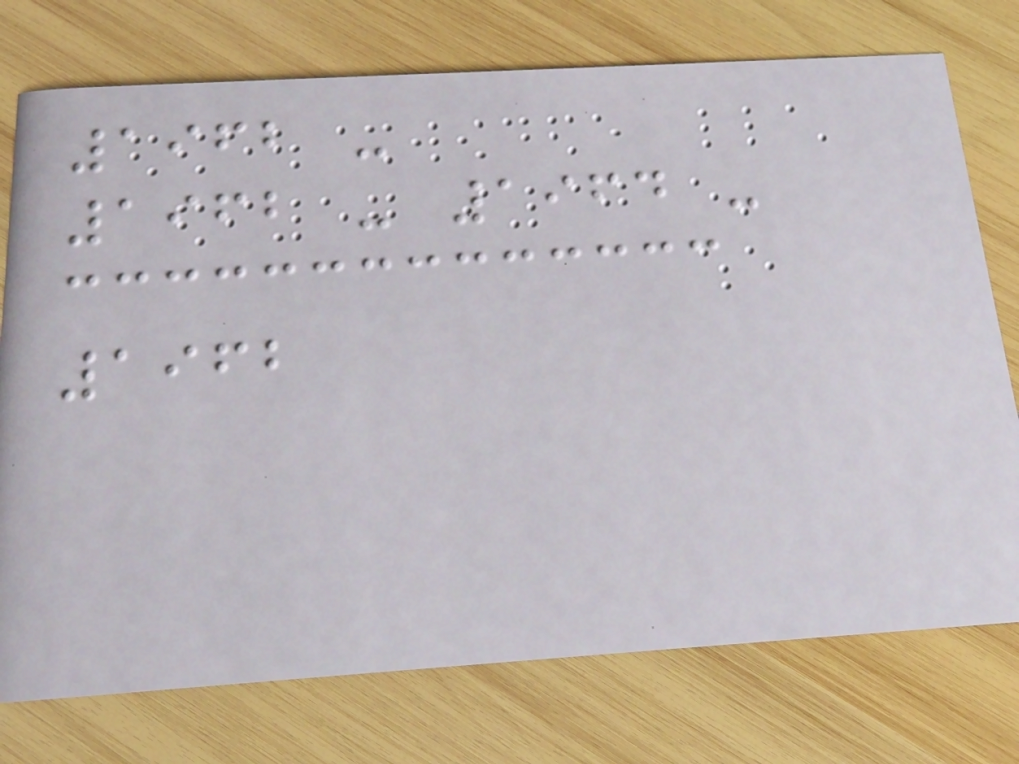1962 -
1962 - 1964 -
1962
